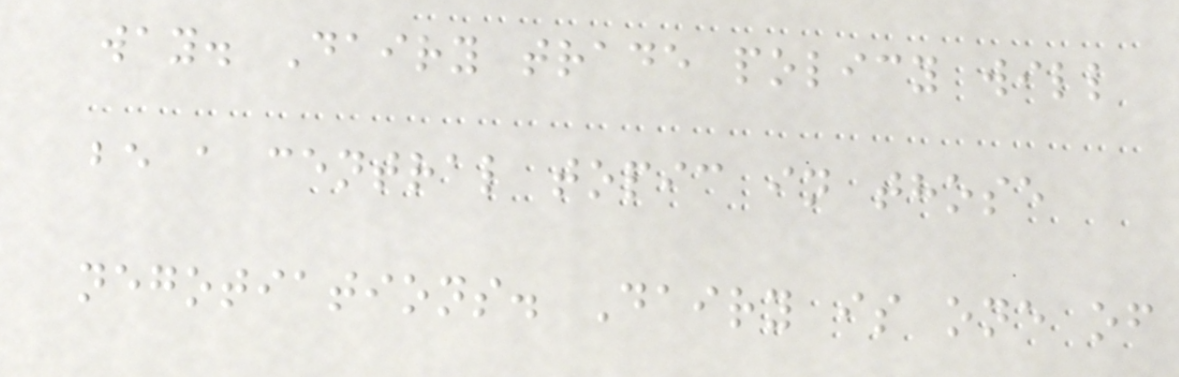way. Dairy trade policy will
be a central topic in those
negotiations. Dairy is one of
